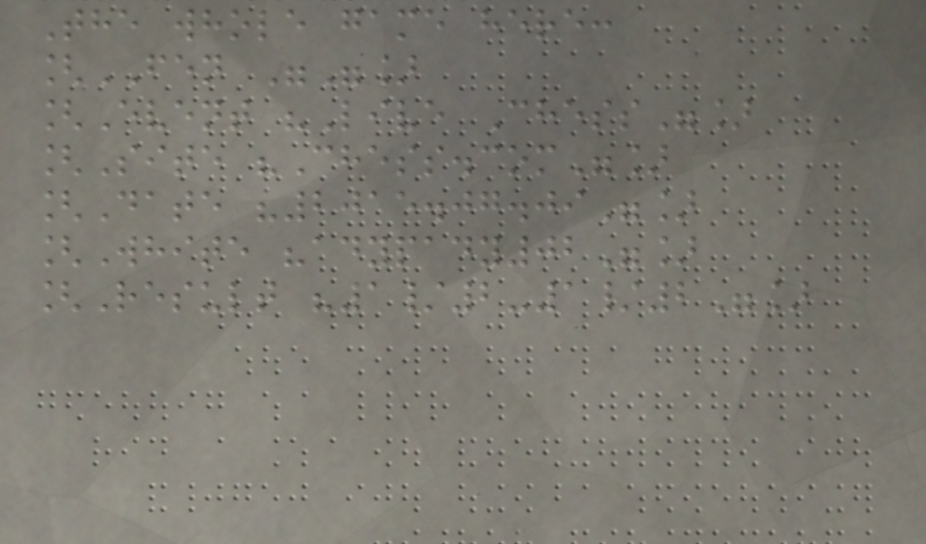The whole game here:
[FEN ""]
[Event "Live Chess"]
[Site "Chess.com"]
[Date "2015.07.09"]
[White "adypady02"]
[Result "1/2-1/2"]
